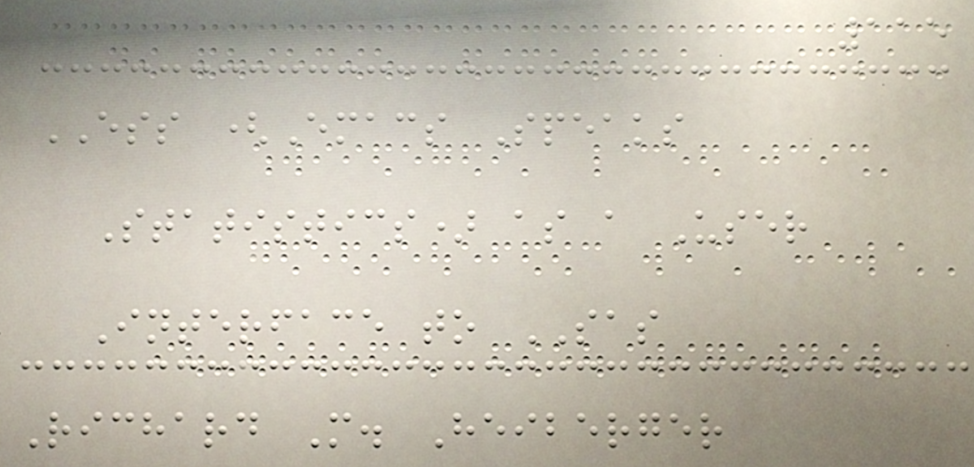115
ESS (Emacs Speaks
Statistics) as a User
Interface to SAS
Richard M. Heiberger
